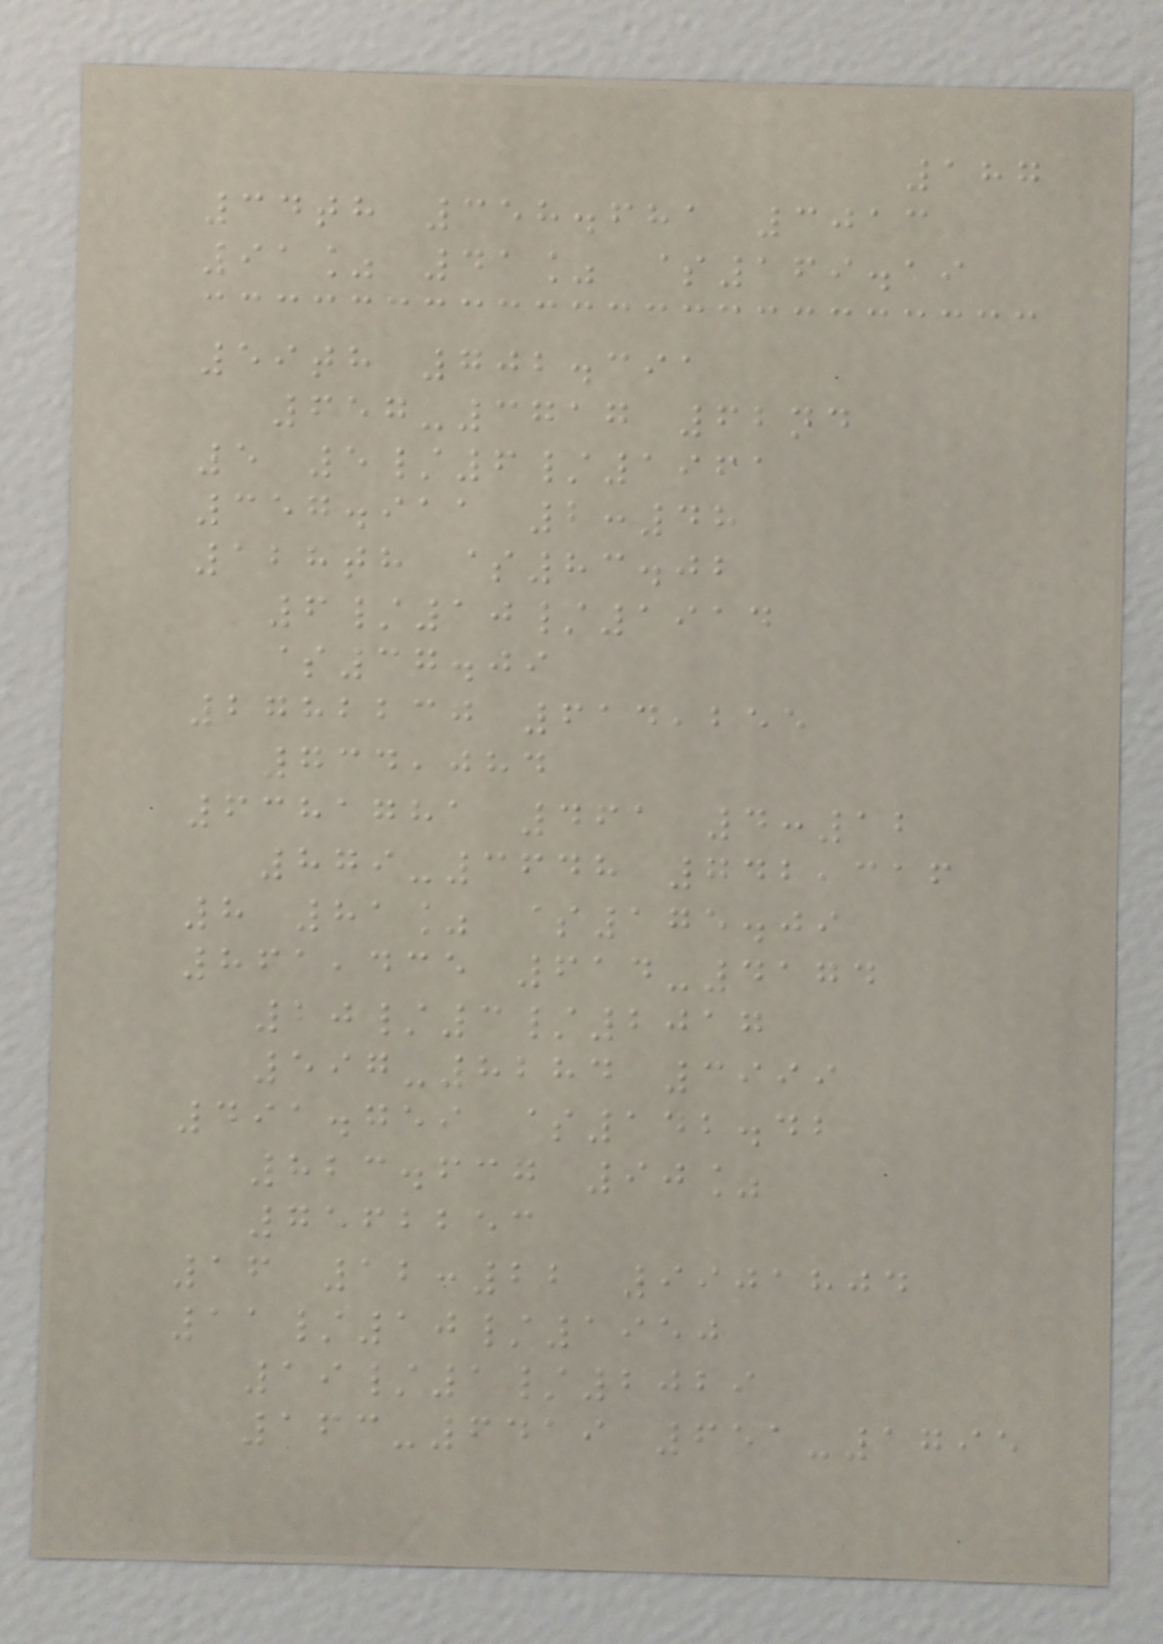187
34th 358.681 3013
91% 41% $169.19
59th 702.391
657-3717 62nd
5 5/6/1961
357.911 2:48
128th $83.02
6/10/1914
$37.09
2782230 614,255
734,084
6381781 461 4:12
879-3648 742,316
8 81% $175.09
861,435 614-4174
20/3/2017
597-8284 3999
491.759 $142.42
823.637 90%
7562253
16 12:22 9901804
11/10/1950
19/1/2029
163-6419 651-1795
